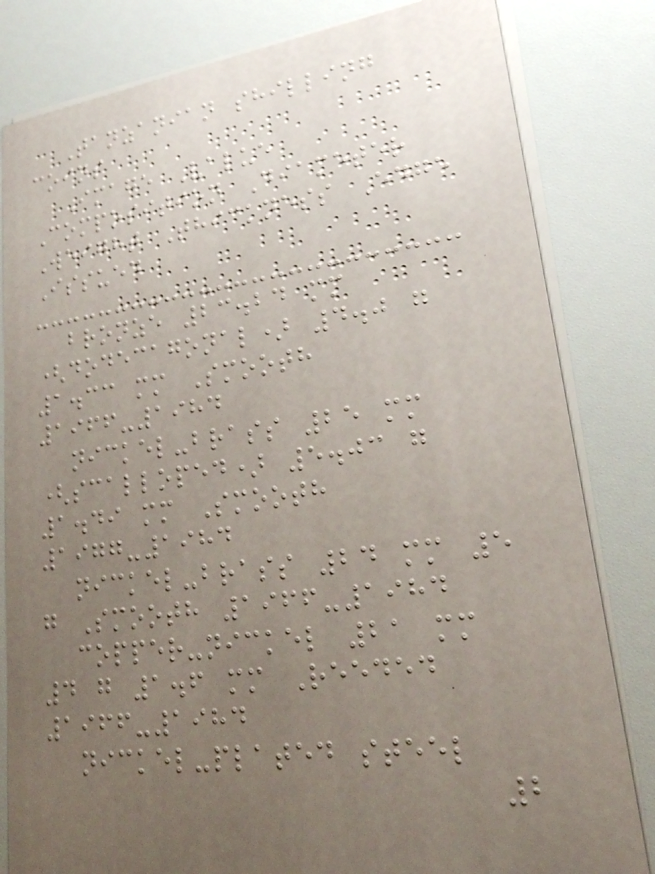Tanzanian shilling
coins
Image Value
Composition Diameter
Weight Thickness Edge
Issued
bronze 23.24 mm
(dodecagonal) 4.0 g
1.33 mm Smooth
1966-1984
nickel-brass 25 mm
(scalloped) 5.03 g
1.49 mm Smooth
1977-1984
nickel-brass 24 mm 5
g Smooth 1966-1984
copper-nickel 21 mm
4 g 1.6 mm Reeded
1966-1984
nickel-plated steel
2
